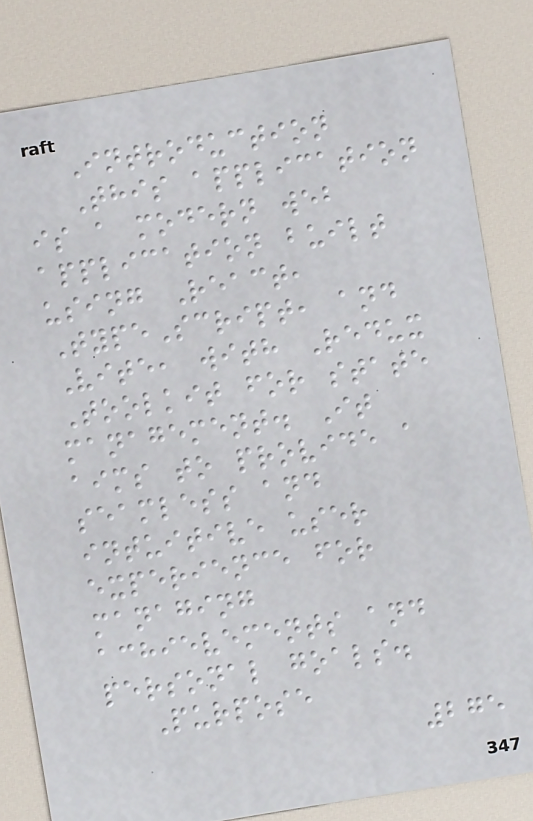Introduction
This application
is a modern web
application built
using React,
TypeScript, and
Vite, with Redux
Toolkit for state
management. It
aims to provide a
seamless and
intuitive user
experience for
managing
achievements and
personal goals.
Purpose
275
